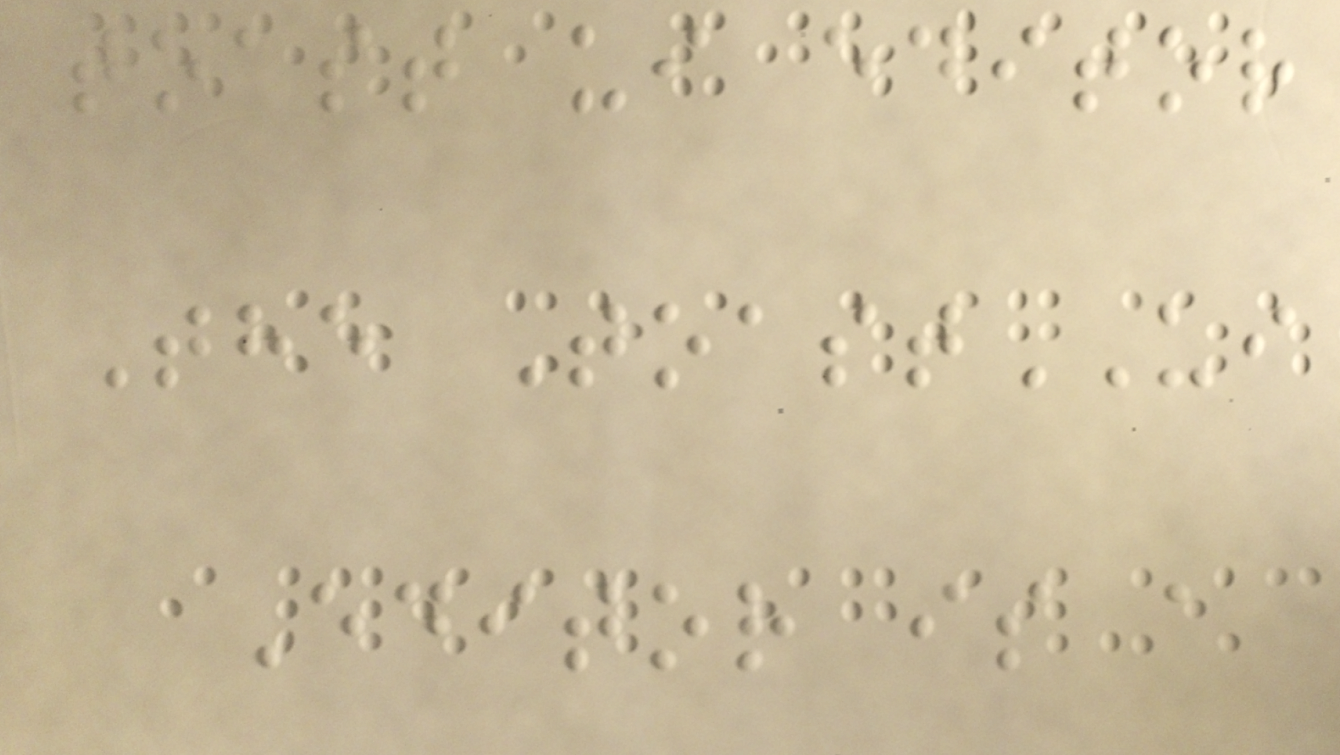toast ui editor
The ToastUI
Editor is a
